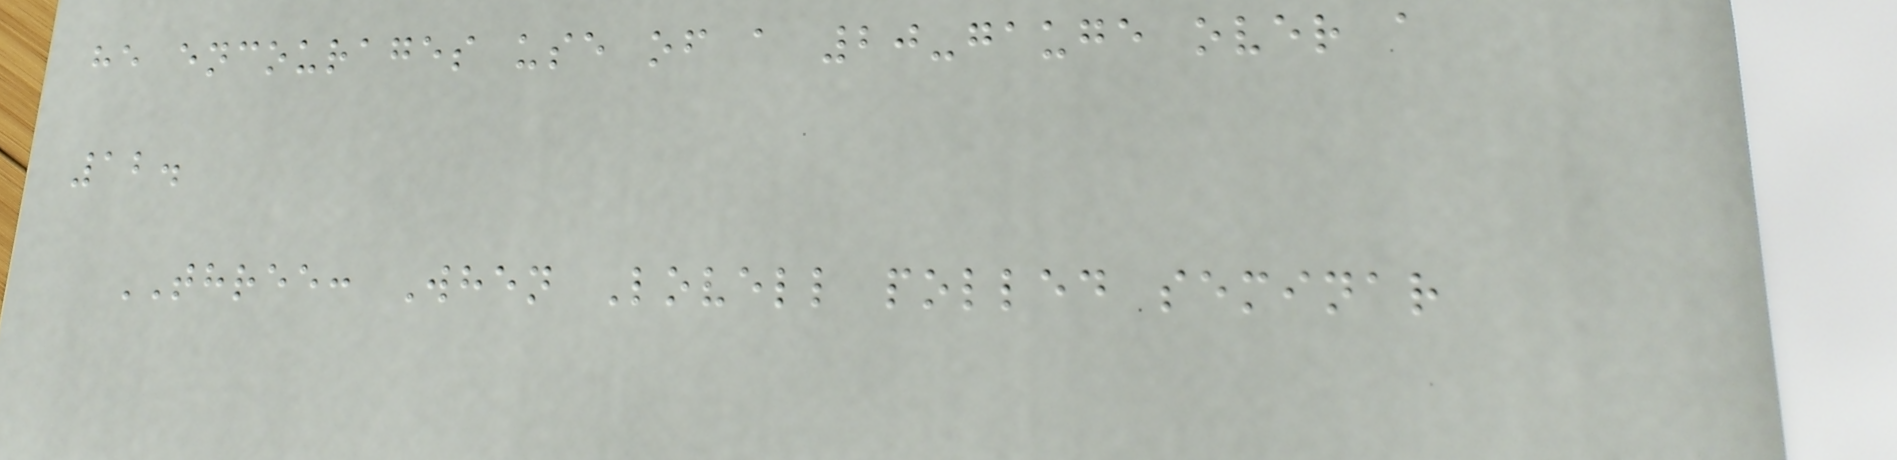he encourages use of a 20-gauge over a
12.
THREE: When Lovell polled seminar
